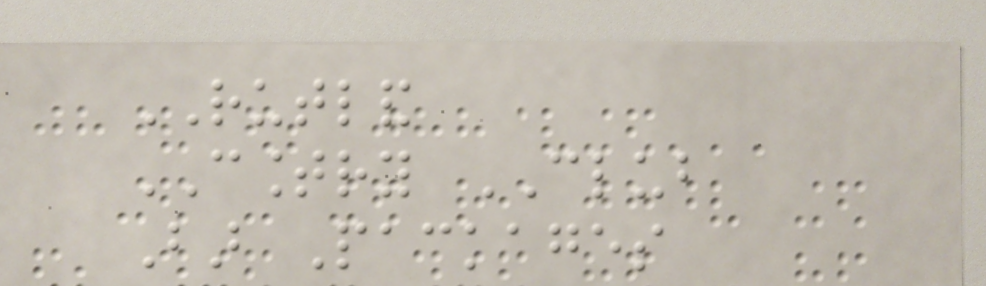RUTLAND
COUNTRY CLUB
Bar Packages
